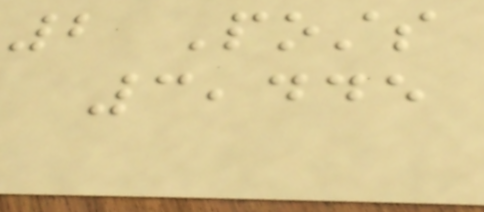2 Posts
3,445
